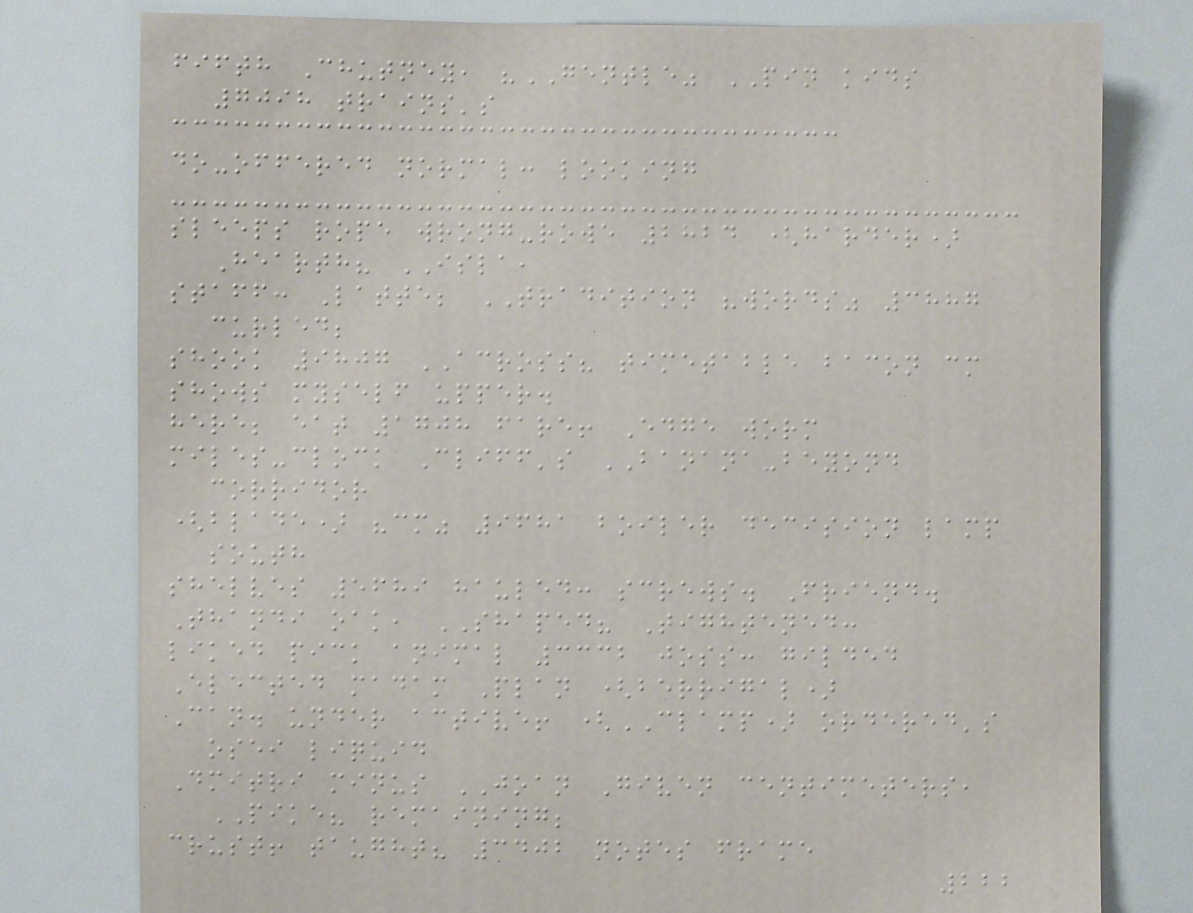fifth Chutney, "GENTLE" PIN kids
7098 trains's
do-offered normal: looking
sleeps rope wrong-rowe 2824 (harder)
Hearth? ISLA,
staff: Latte; TRADITION "words" 3887
curled;
shook 9807 ACROSS? timetable bacon cm
shows myself upper.
here; eat 1708 fare! Edge worm
miles-clock Cliff's BANANA-beyond
corridor
(blade) "cm" 9681 boiler decision lamp
south
shelves 5689 hauled: screws. Friend.
Thandi oak, SHAPED? Tightened:
liked pick animal 3332 joss: gilded
Elected madam Plan (berrigal)
Can. under active! (CLAMP) ordered's
osei liquid
Dmitri minus JOAN Given centimeters,
PIKE? remaining;
crust! taught? 3402 notes frame
222
